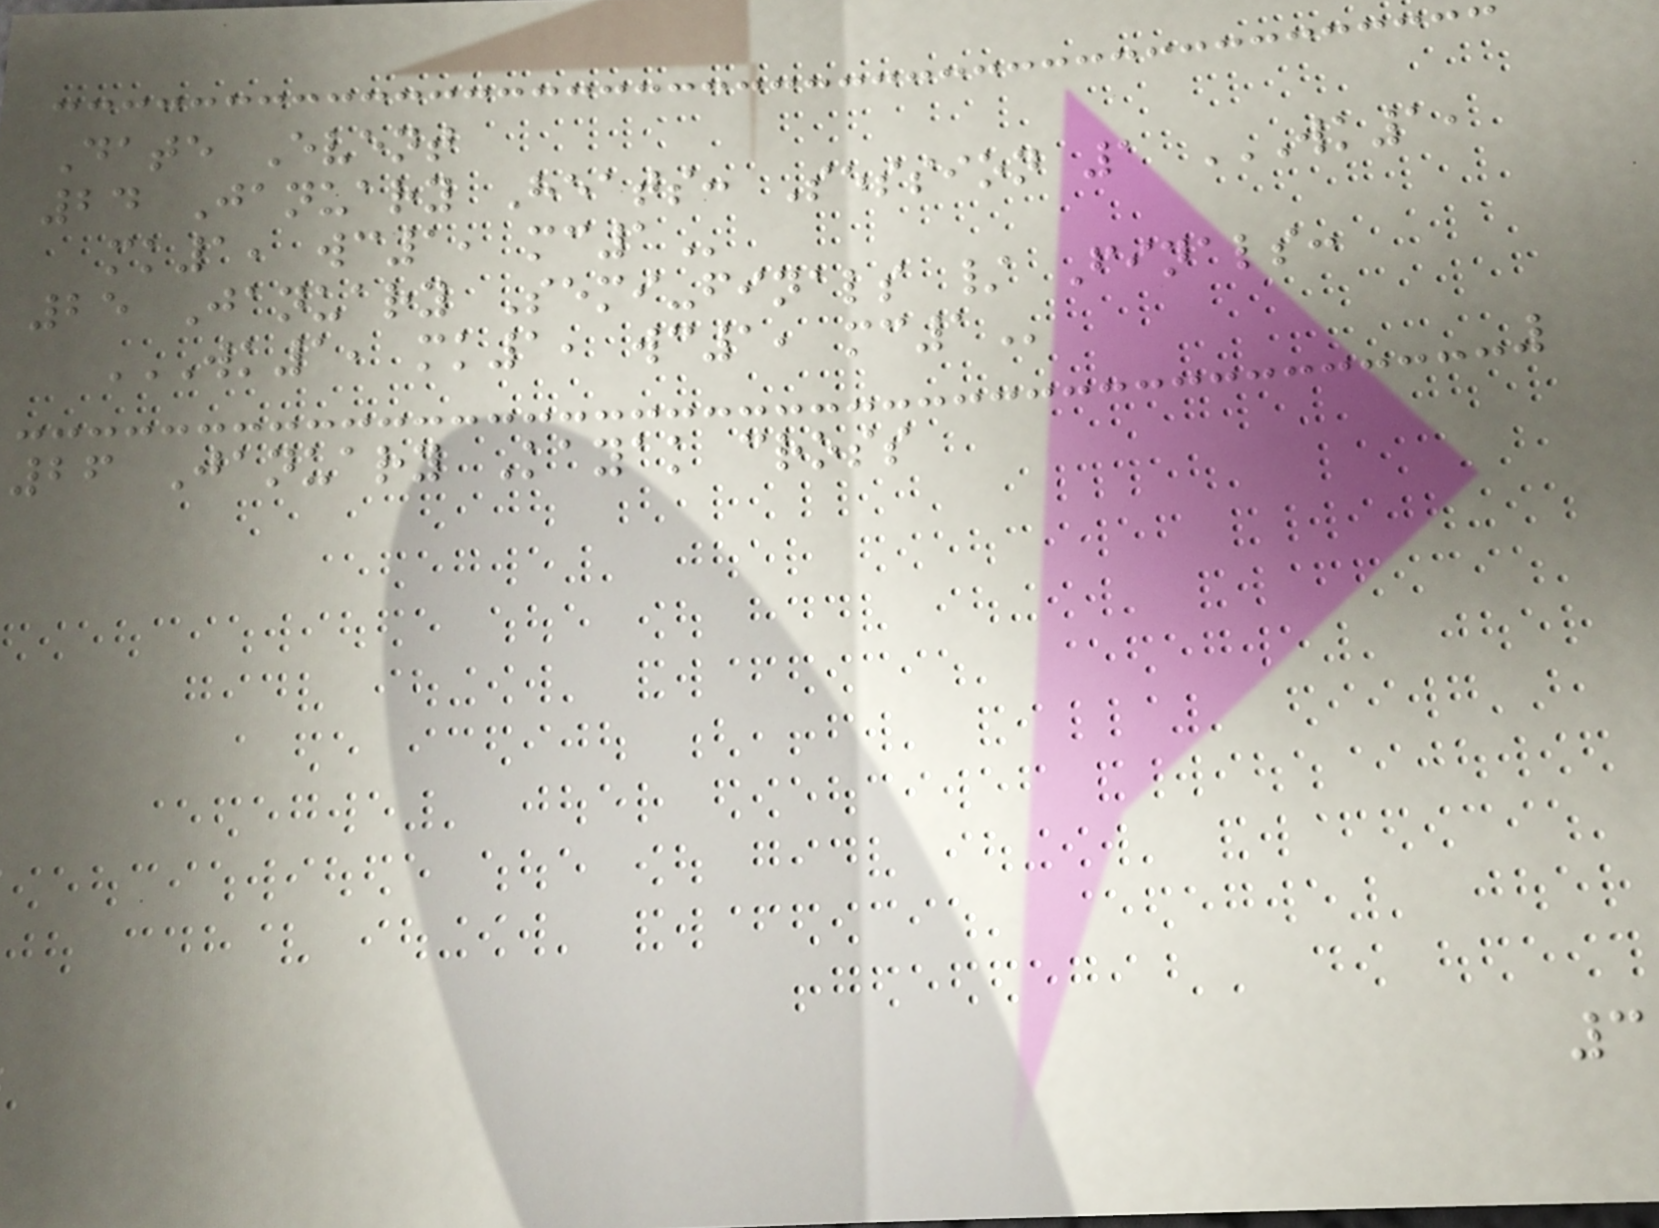Date Event
24 January Heats: Session 1 WK1,
MK1, WC1, MC1
25 January Semi-finals / Finals:
WK1, MK1, WC1, MC1
26 January Kayak cross
3
